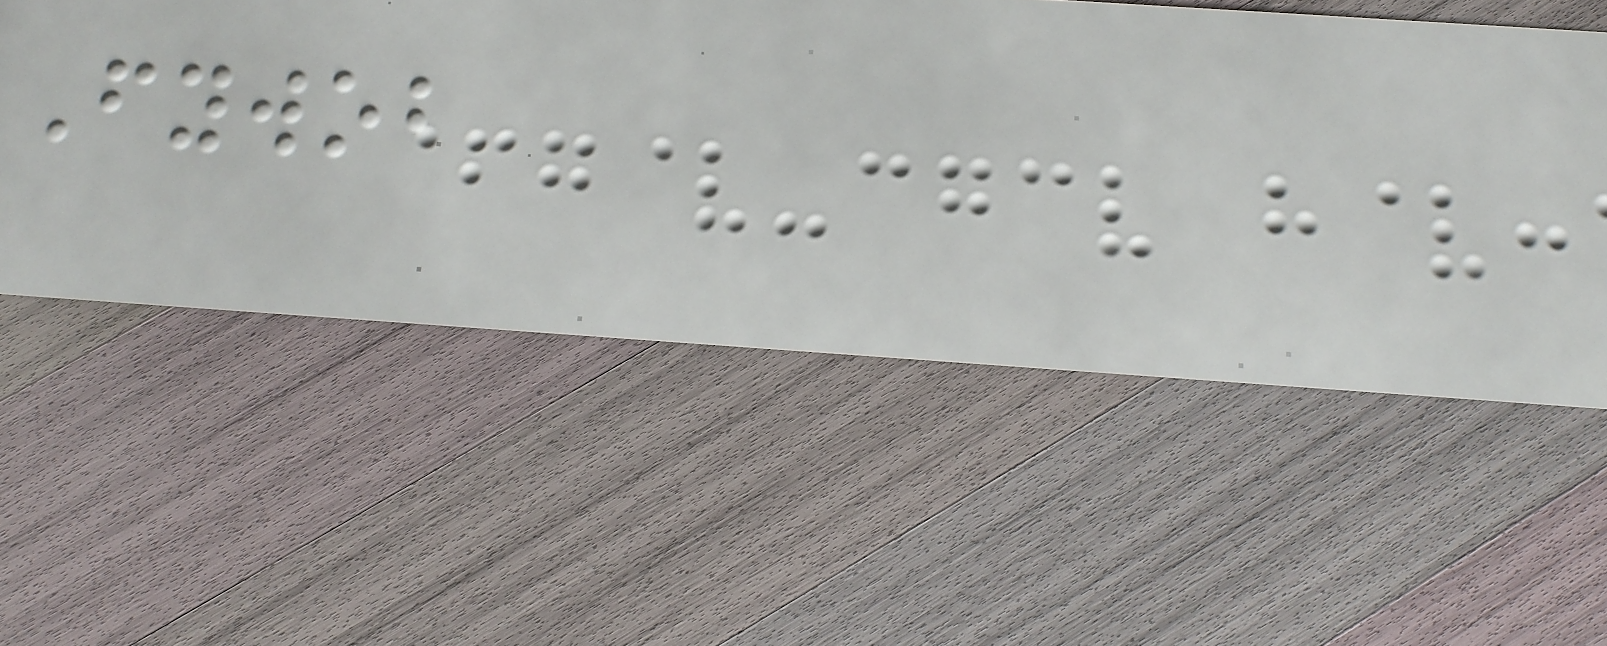Fywob
